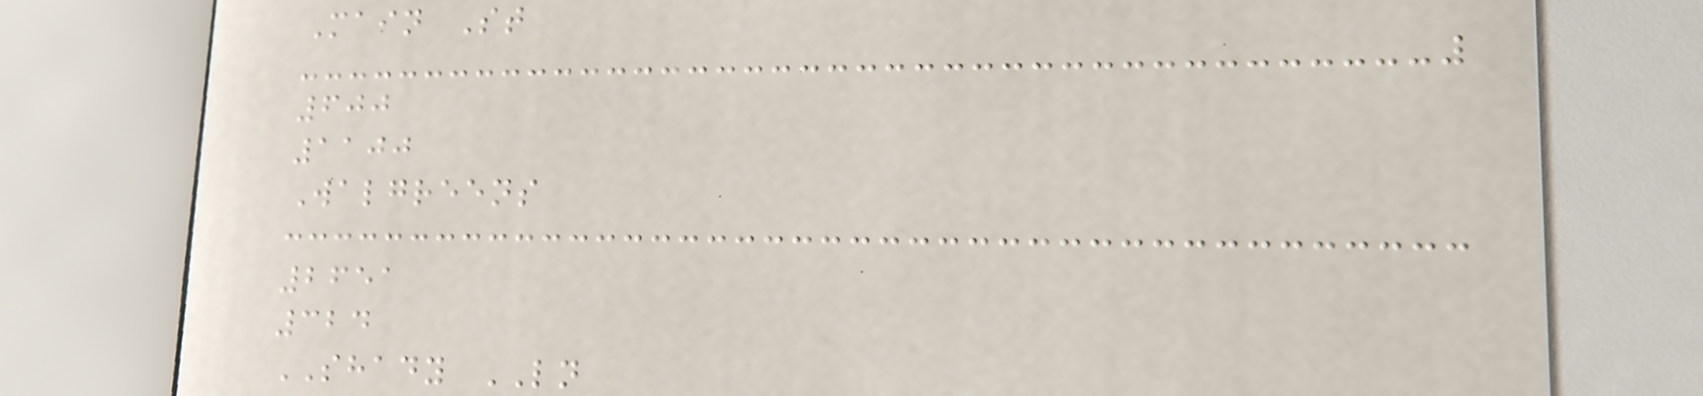Main St
600
1100
Walgreens
2651
324
SHADY LN
